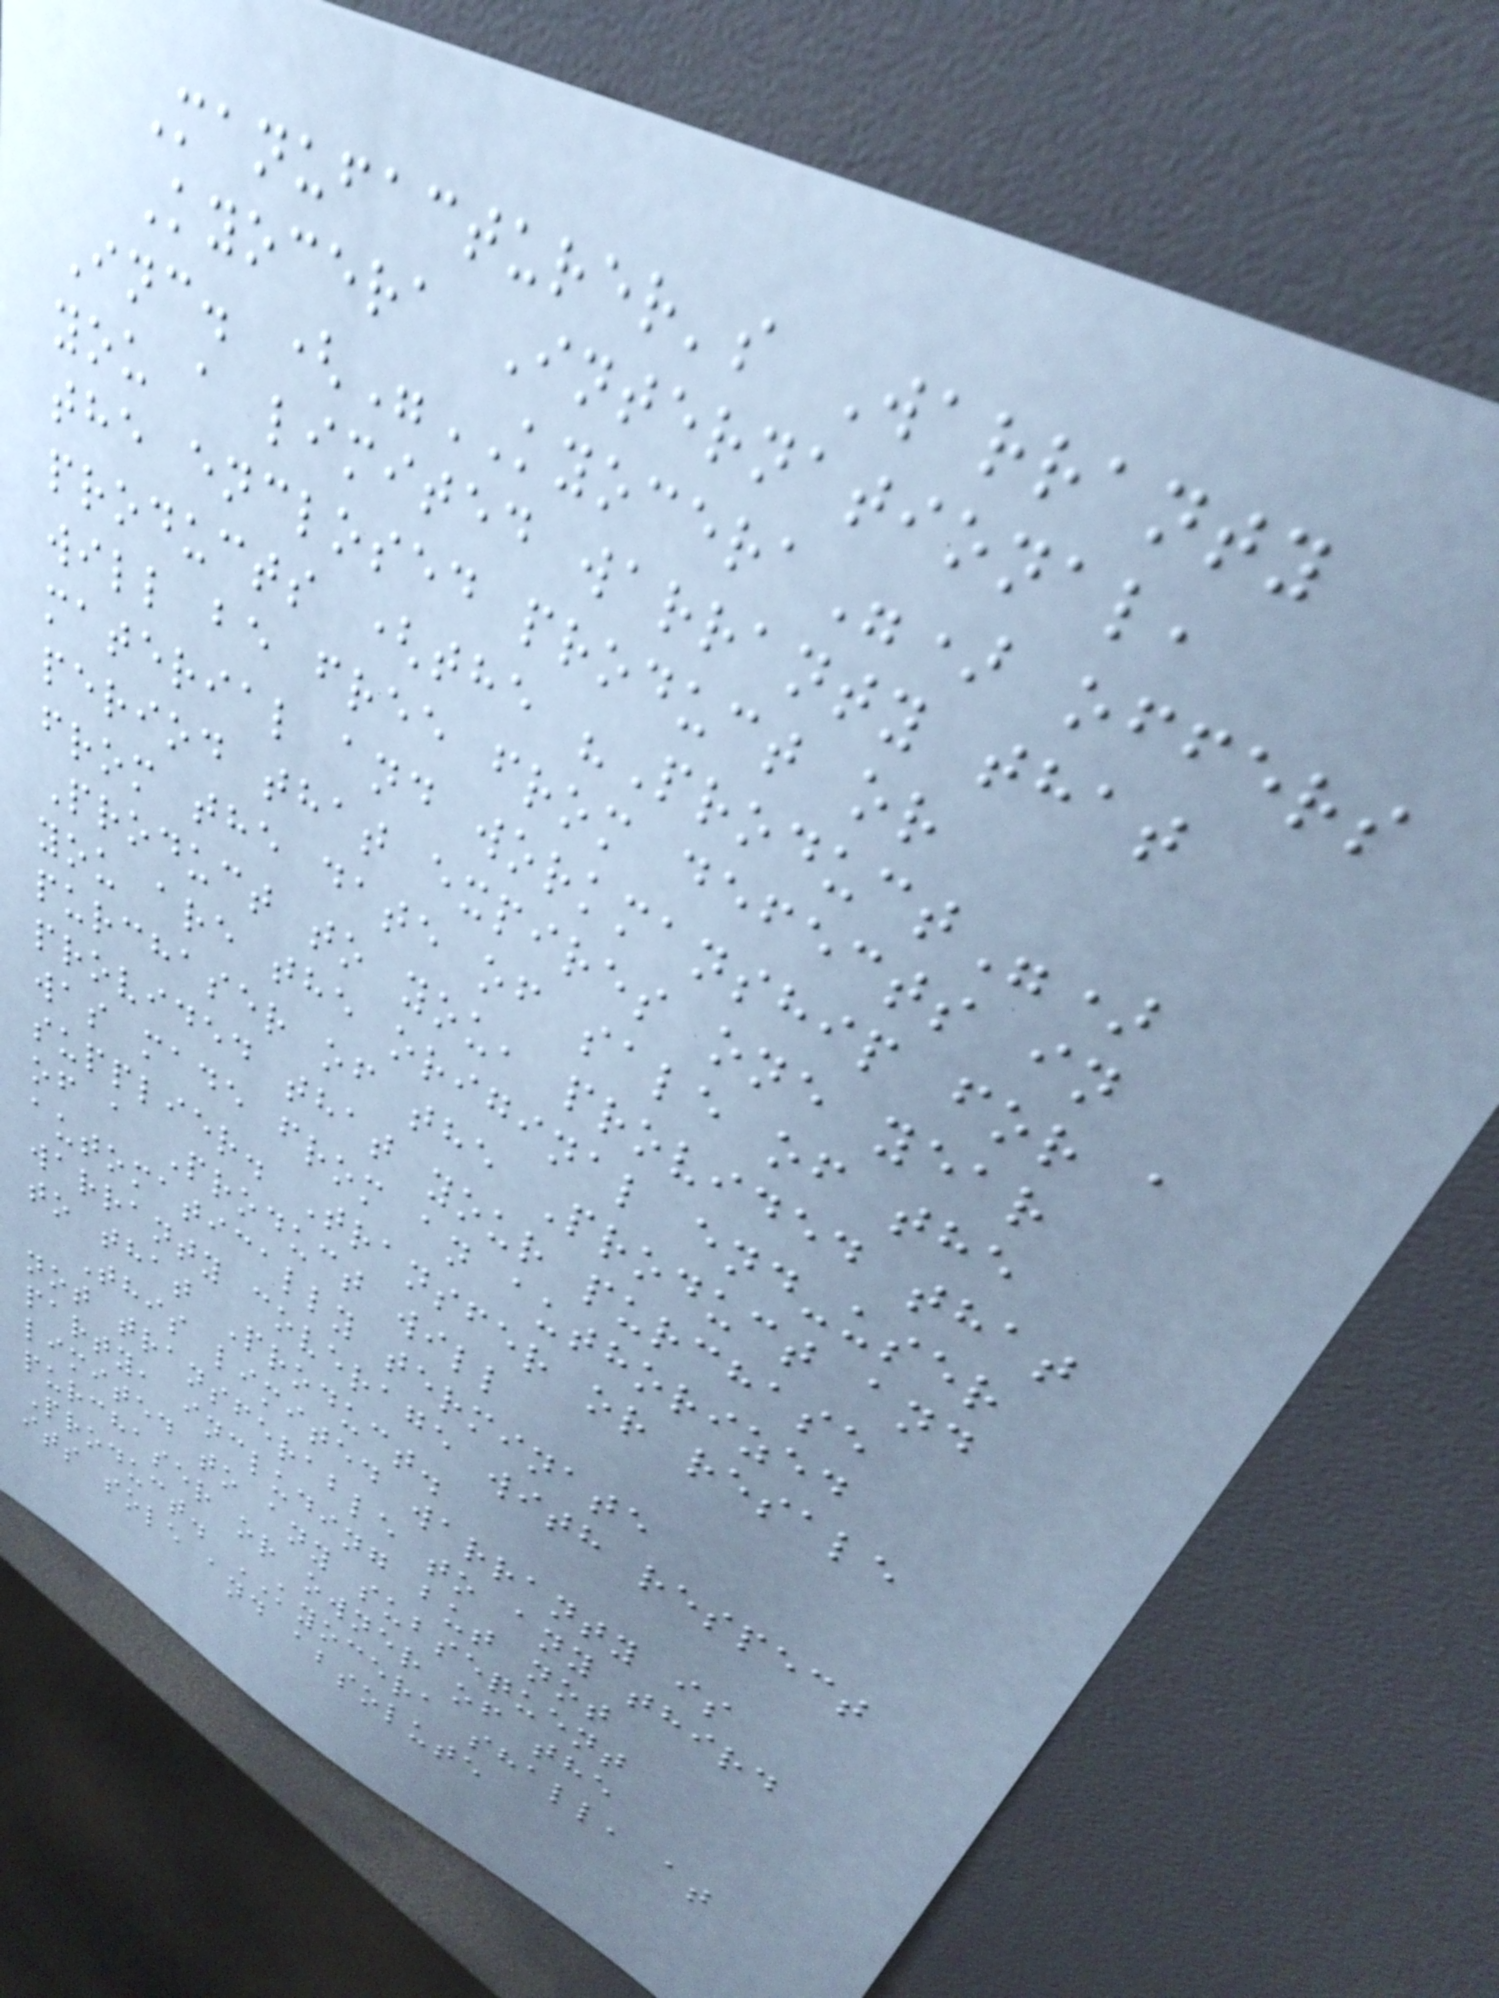Manufacturer's Warranty
Kyocera International,
Inc. ("KYOCERA") offers
you a limited warranty that
the enclosed product or
products (the "Product")
will be free from defects in
material and workmanship for a
period that expires one year
from the date of sale of the
Product to you, provided that
you are the original end-user
purchaser of the Product and
provided that your purchase
was made from an authorized
supplier. Transfer or resale
of a Product will
automatically terminate
warranty coverage with respect
to that Product.
This limited warranty is
not transferable to any third
party, including but not
limited to any subsequent
purchaser or owner of the
Product. KYOCERA shall, at
its sole and absolute
